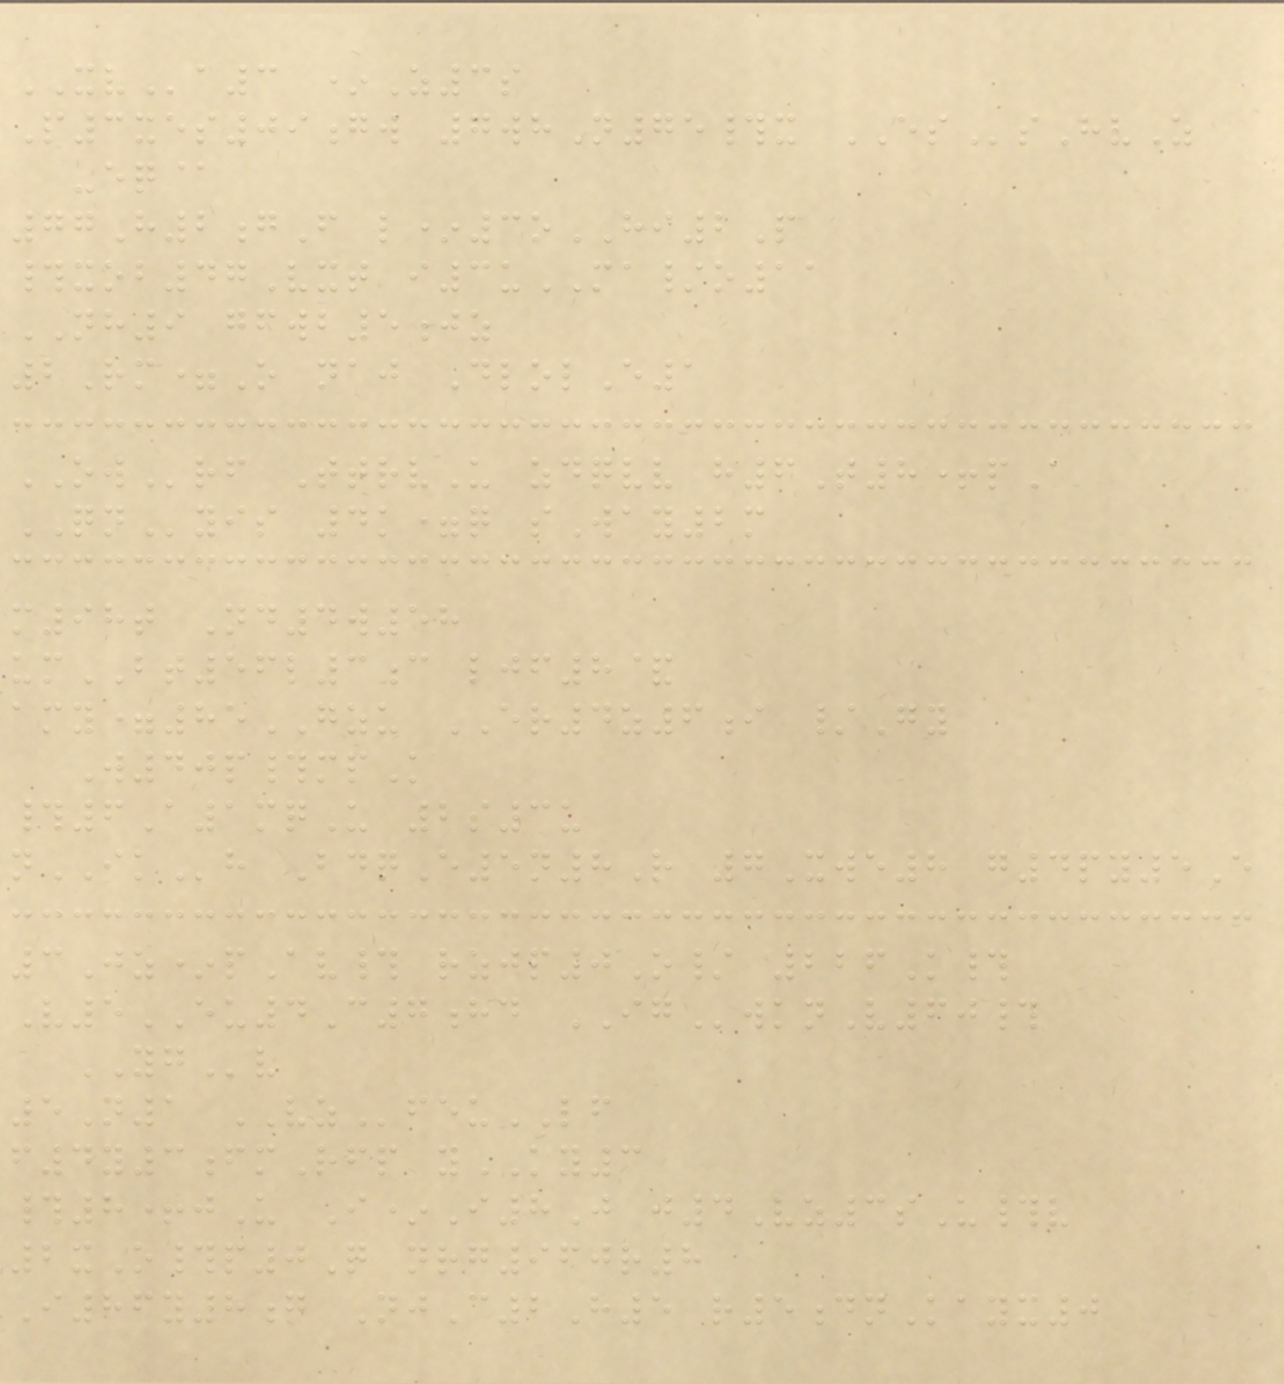XVa3 *Z3s
P3xes09gw 7whN75#x ESsHvZ
-eq@
77H2gF l*3oHI2P
#xob47Vxt i3uMA/o11
NH9 gfwb5jz
2Rm=O naj DlolE1
OWrf TtrvU zdqvv h6T8+pA
QNyis 4k=q sWay2m
m98t Nd4w58
umBT56l3c ljf8&
amy=85GZU ER4z6i /Gy
W40p#mpK
#6A1mqU 2s3u
nIKh BdqE5n8R 7Xwe8 g4py5E
3Jz*pAv# rzjp0O/ 226K#
V5EU4C7hd IGwknV60#
YGv
5N1 VZfeuLF
f4y3fmRfp yKY3
#8+jU I*I8J j4Vz3sU#v
2xO#p0Q nrg960r8
I86y8g NjC2H5 r5dnKayx0
